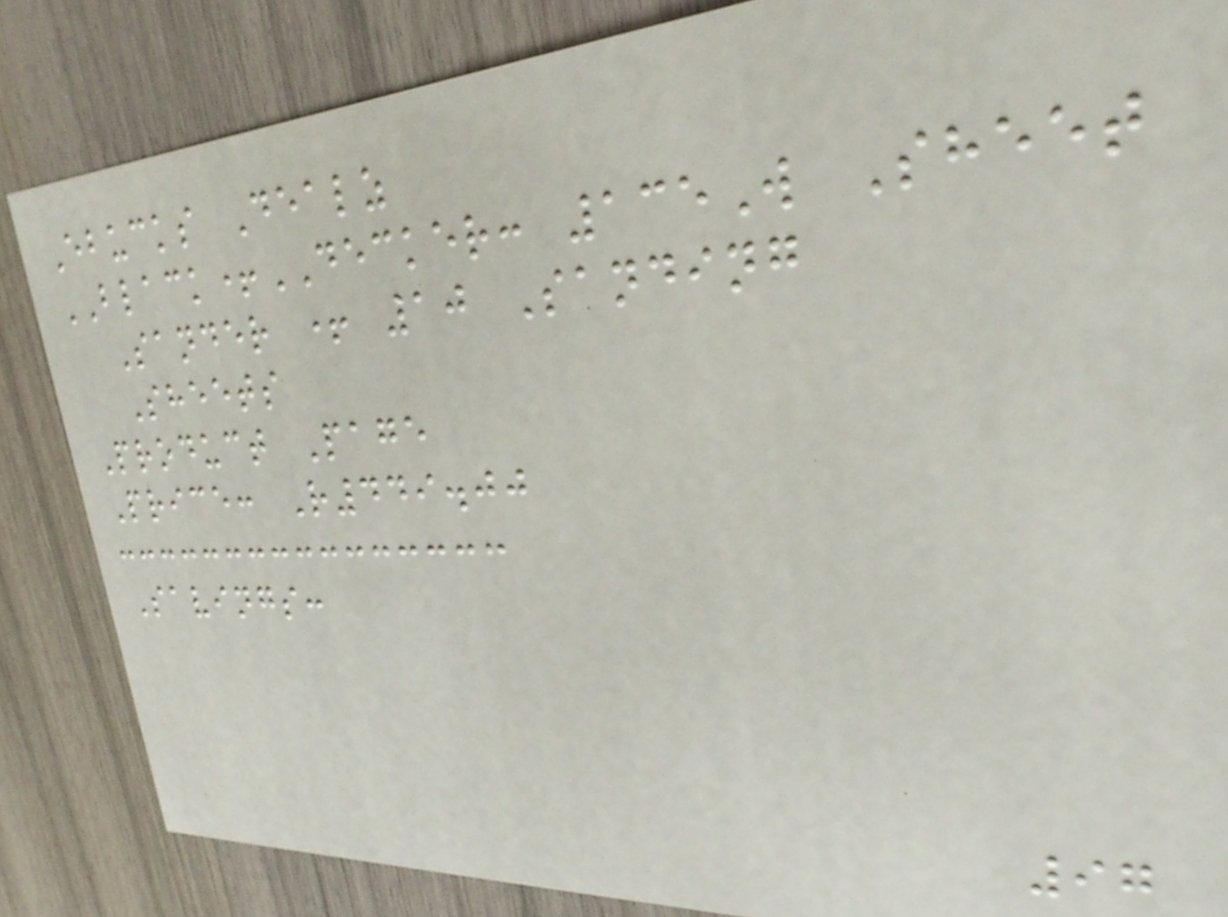Ebucks Dealz
BLACK+DECKER: 135W Sheet
Sander + 10 Sanding
Sheets
Product Page
Price: R449.00
Savings:
97
